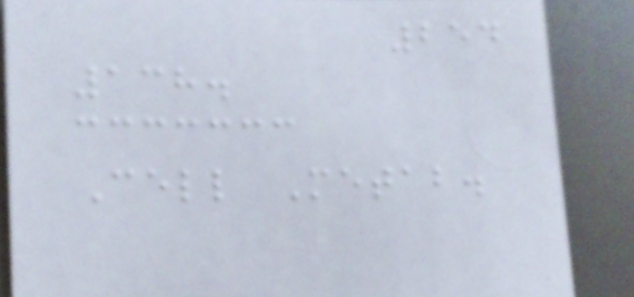254
138.
Cell Metab.
